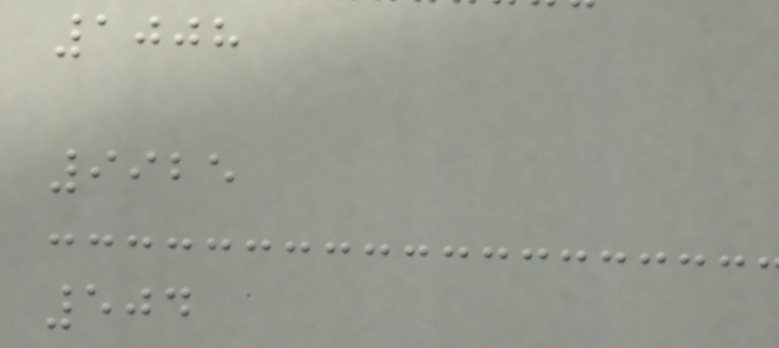1008
9925
504
